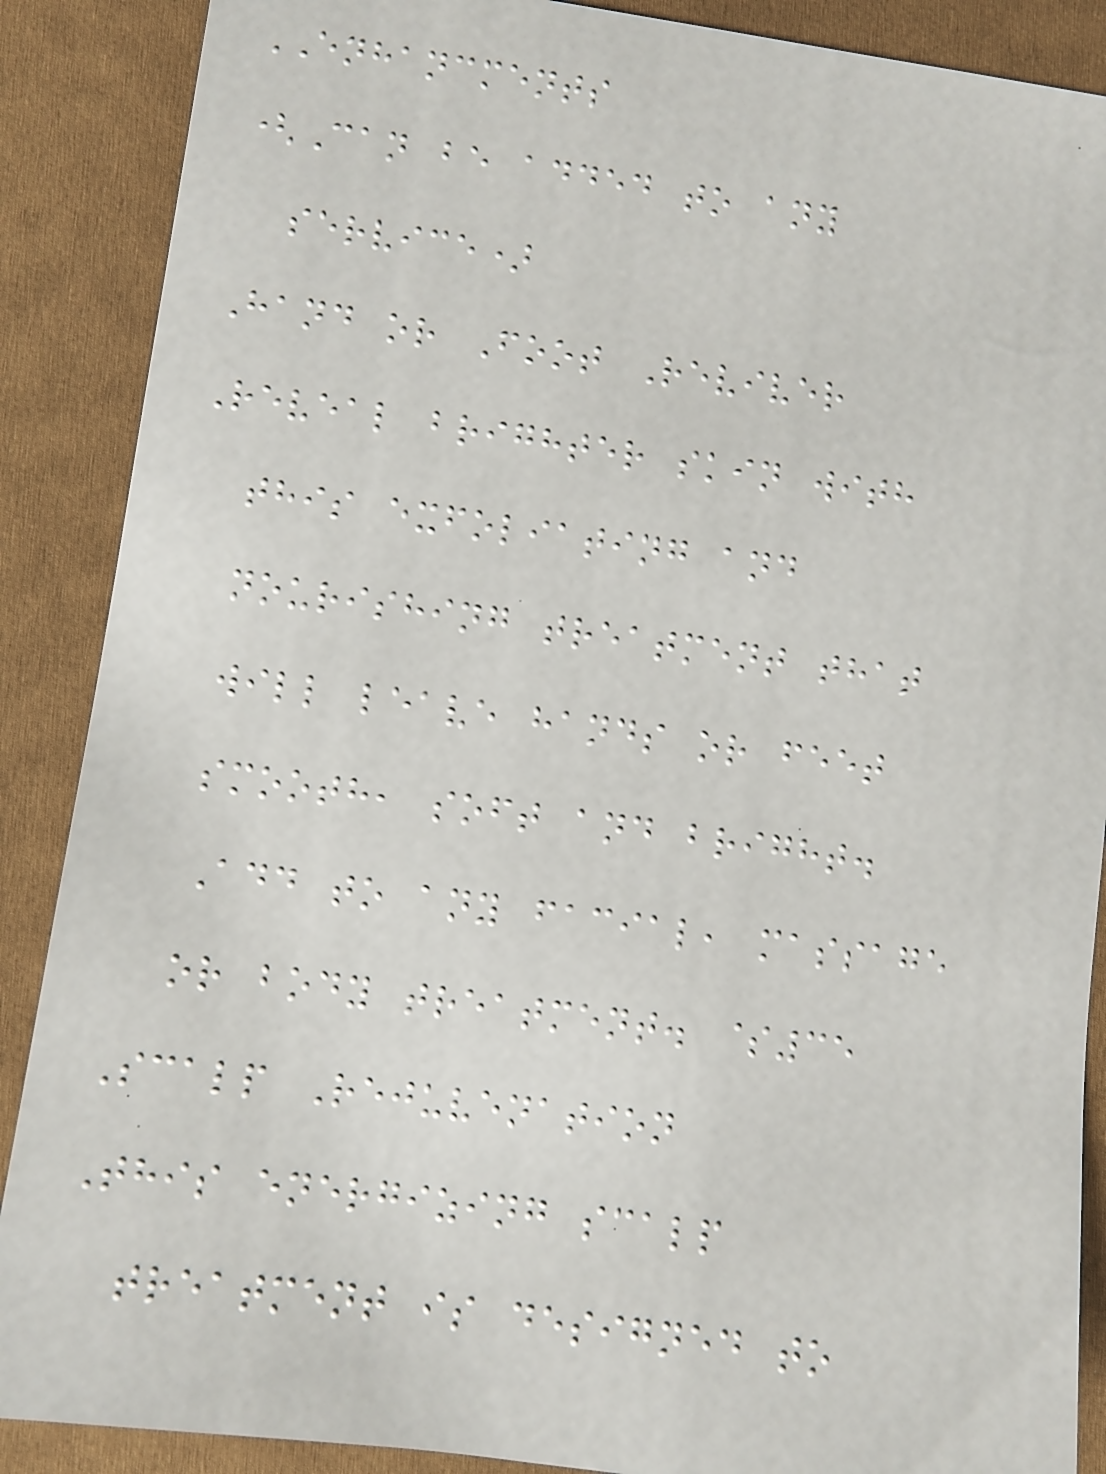ENHANCMENTS
(Can be added to any
service)
Hand or Foot Reviver
Reveal brighter skin with
this exfoliating and
nourishing treatment that
will leave hands or feet
smooth, soft and bright.
Add to any facial, massage
or body treatment. $35
Scalp Rejuvenation
This energizing scalp
treatment is designed to
